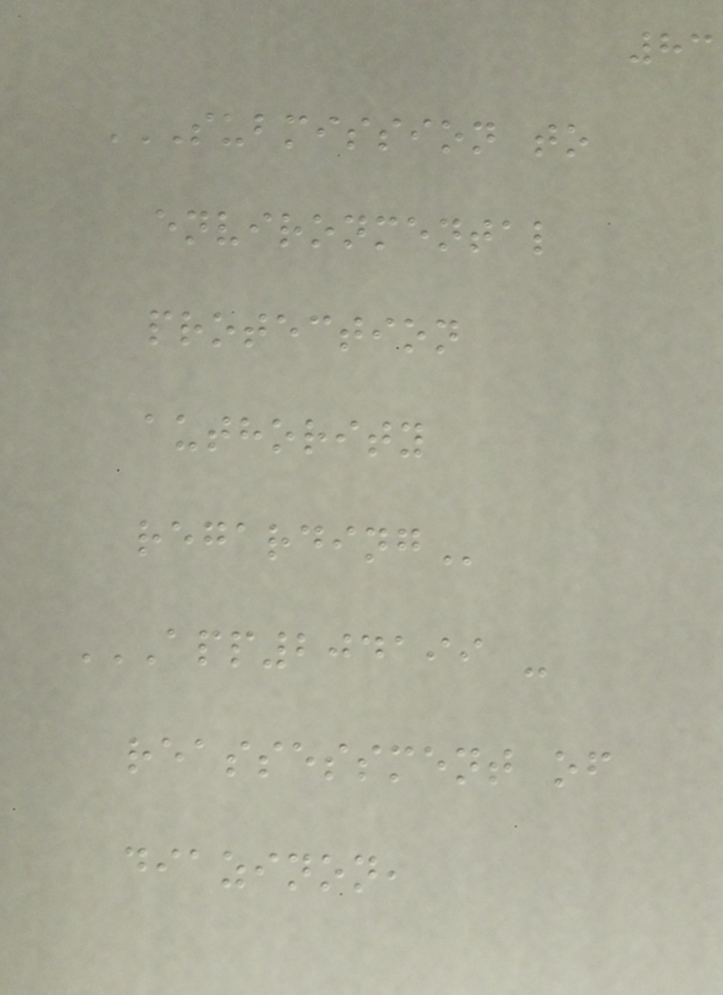83
SUBMISSION TO
ENVIRONMENTAL
PROTECTION
AUTHORITY
REGARDING
APP204199 -
REASSESSMENT OF
DIAZINON,
